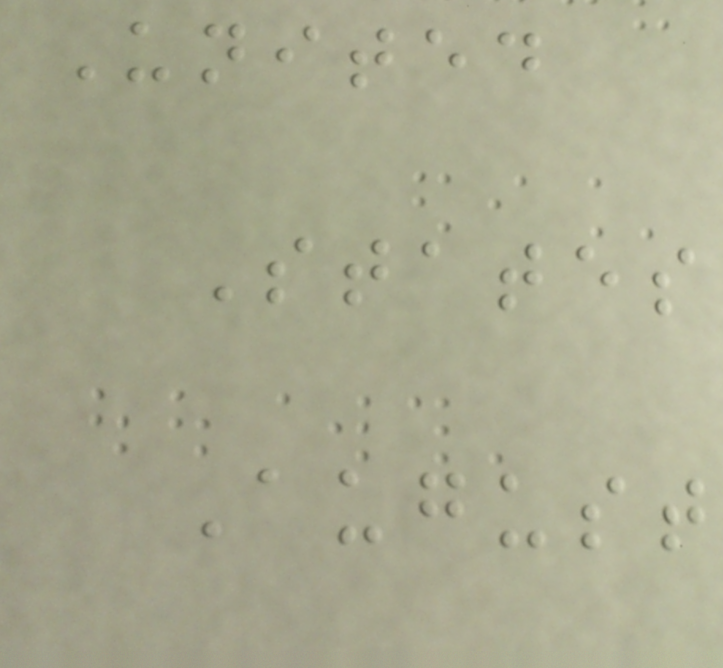United
States
August
